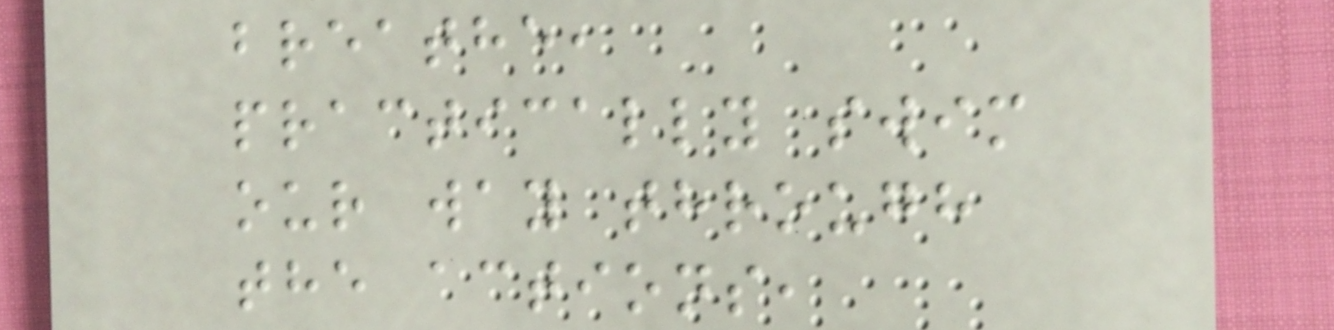breathe,
practically swim
our way through
the actions,
